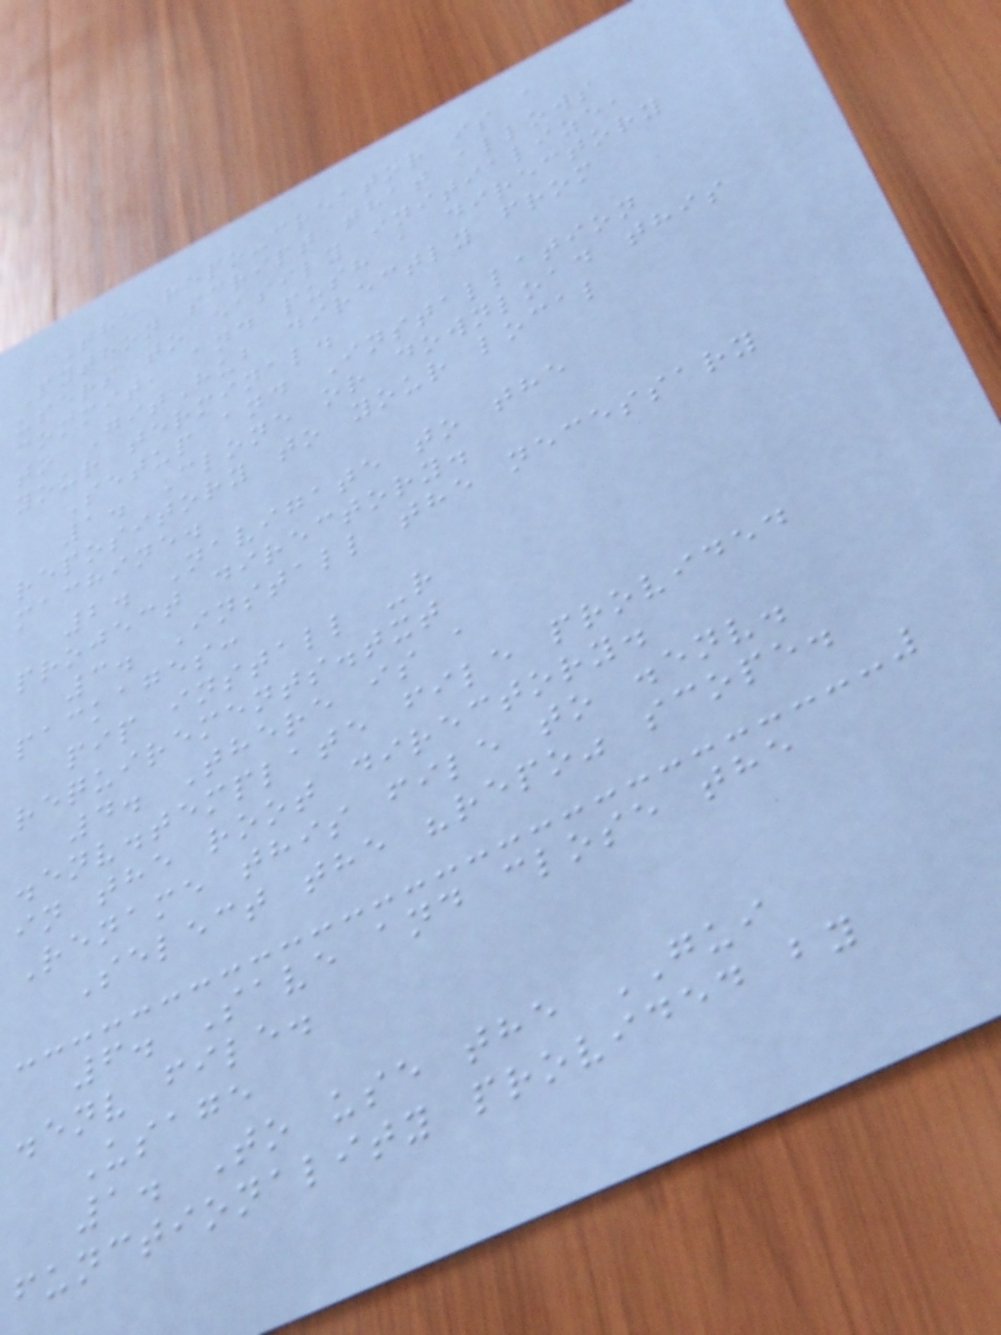The repo-creator is a
Python script that allows
users to easily initialize,
commit, and push a directory
to GitHub directly from
your terminal.
Setup and Installation
1. Clone or download this
repository to your local
machine.
2. Navigate to the
project directory.
3. Install the necessary
packages:
pip install -r
requirements.txt
4. There is a
.env.template file provided
in the root directory.
Rename this file to .env.
Select the "repo" scope.
6. Save and close the
.env file.
Usage
1. To use the GUI
functionality provided by
